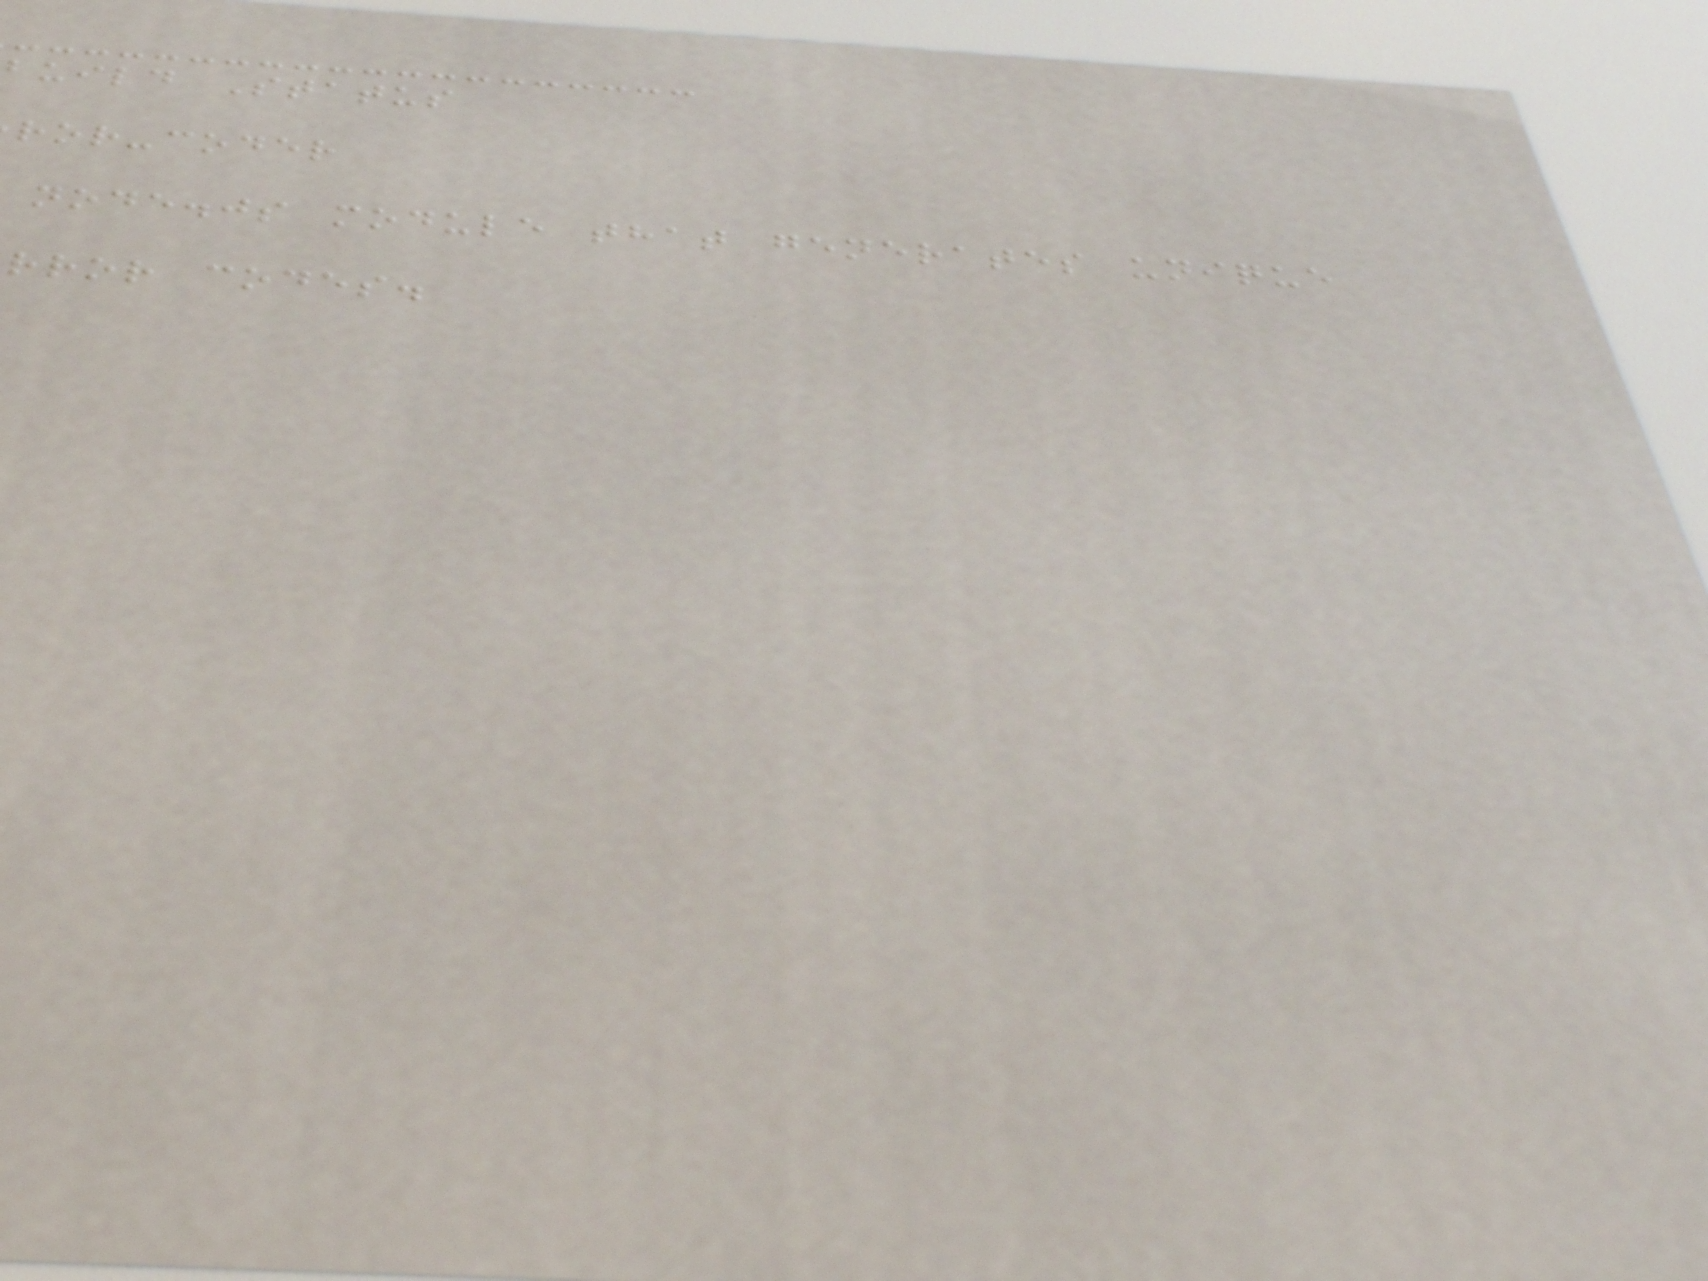build Status
ror-coder
node.js module that generates unique
rror codes.
